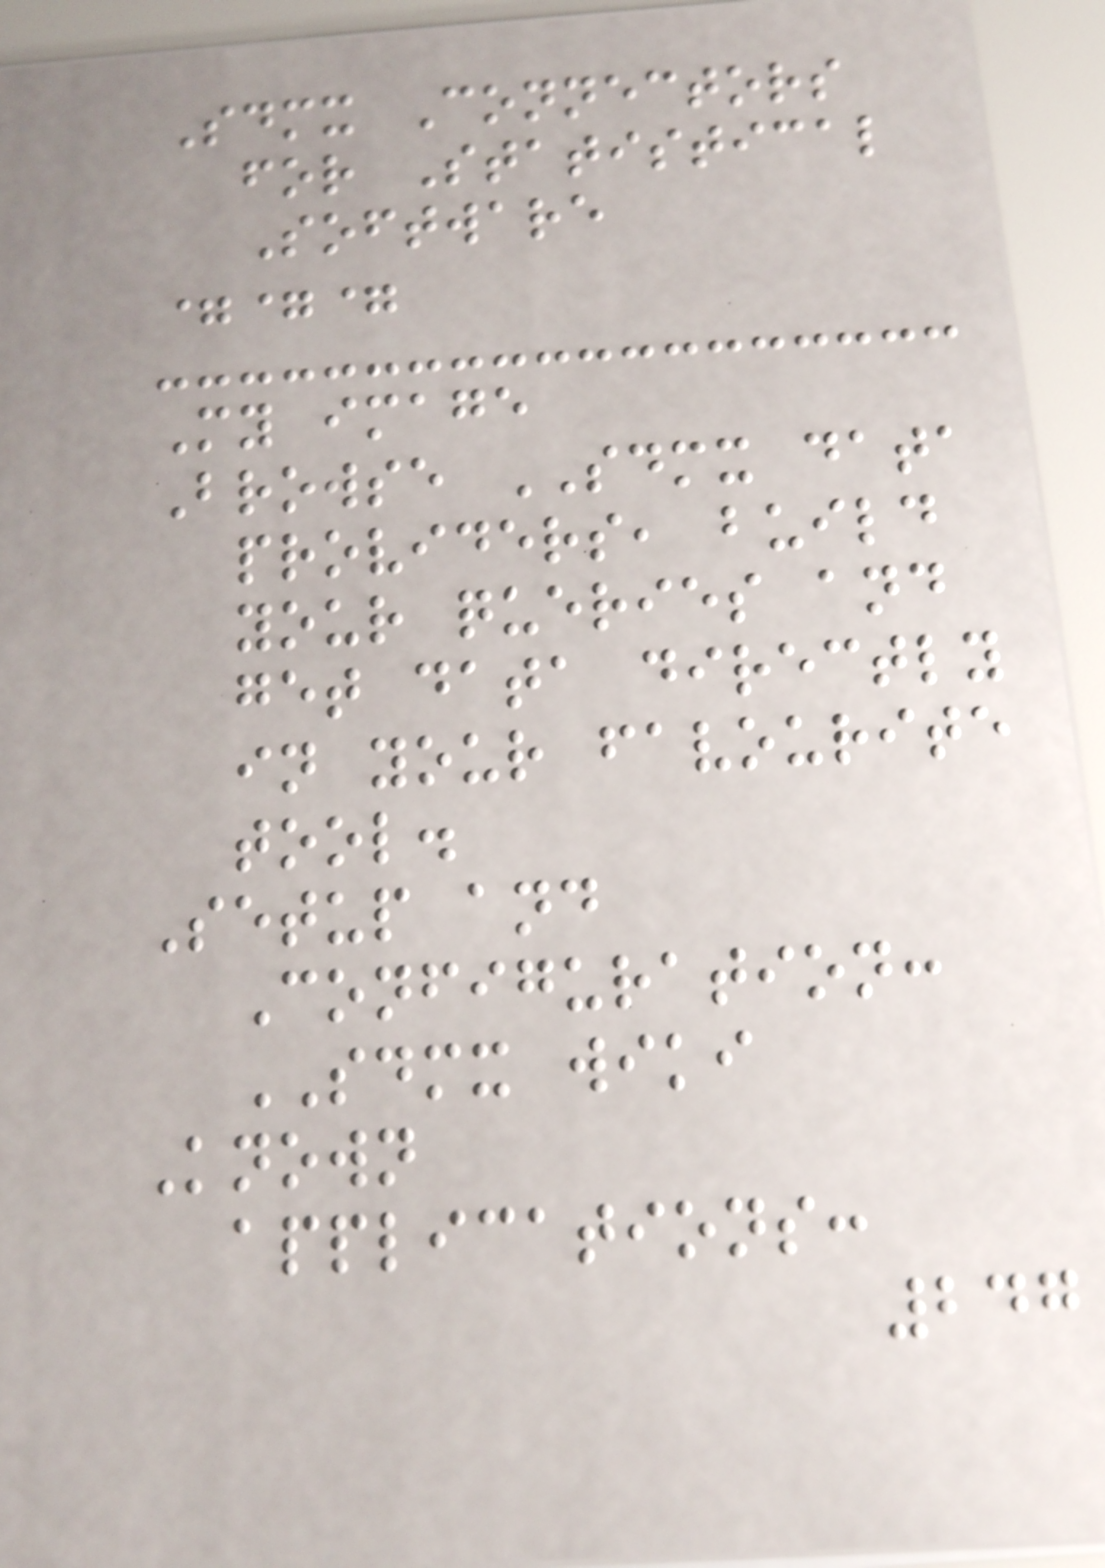Sdmx Connectors
for Statistical
Software
===
My image
Browse SDMX data
providers, build
your queries and
get data directly
in your favourite
tool.
Setup and
Configuration:
SDMX wiki
Known
applications:
247
